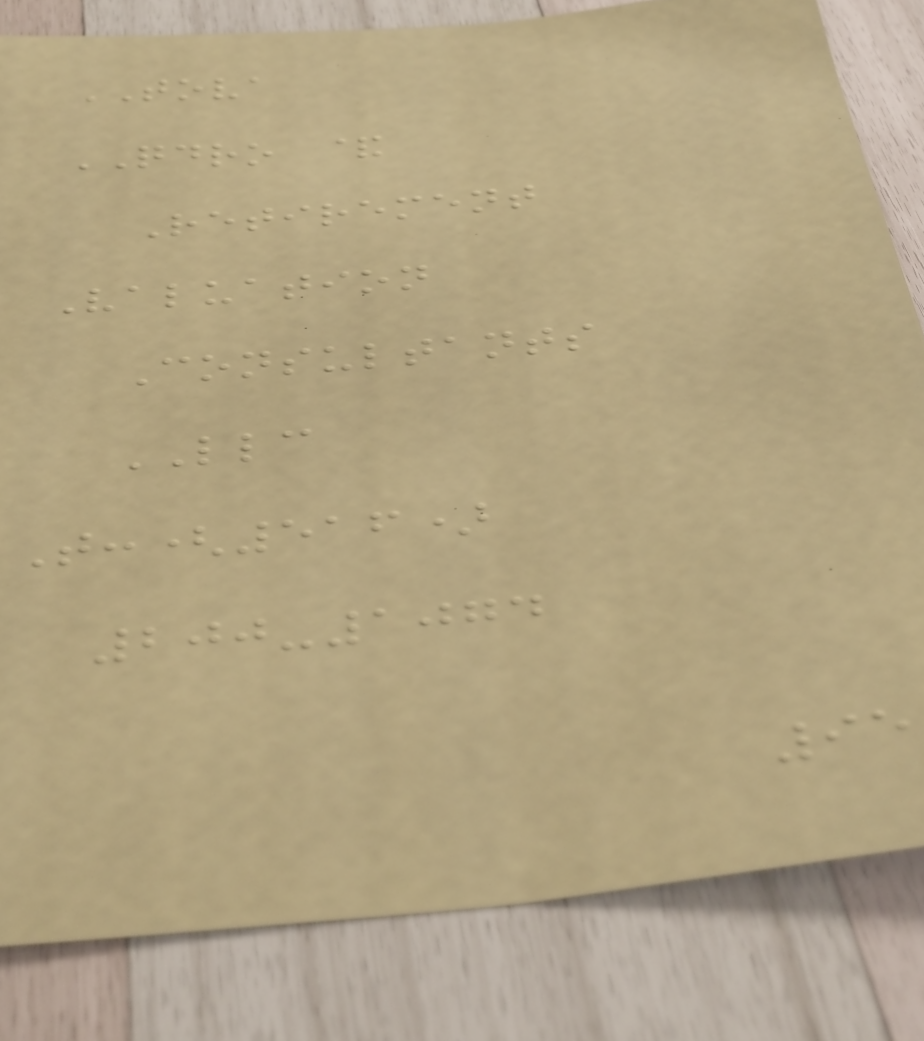TOVA
QDRO &
Retirement
Valuation
Consultants
LLC
T:(516)
200-1074
95
